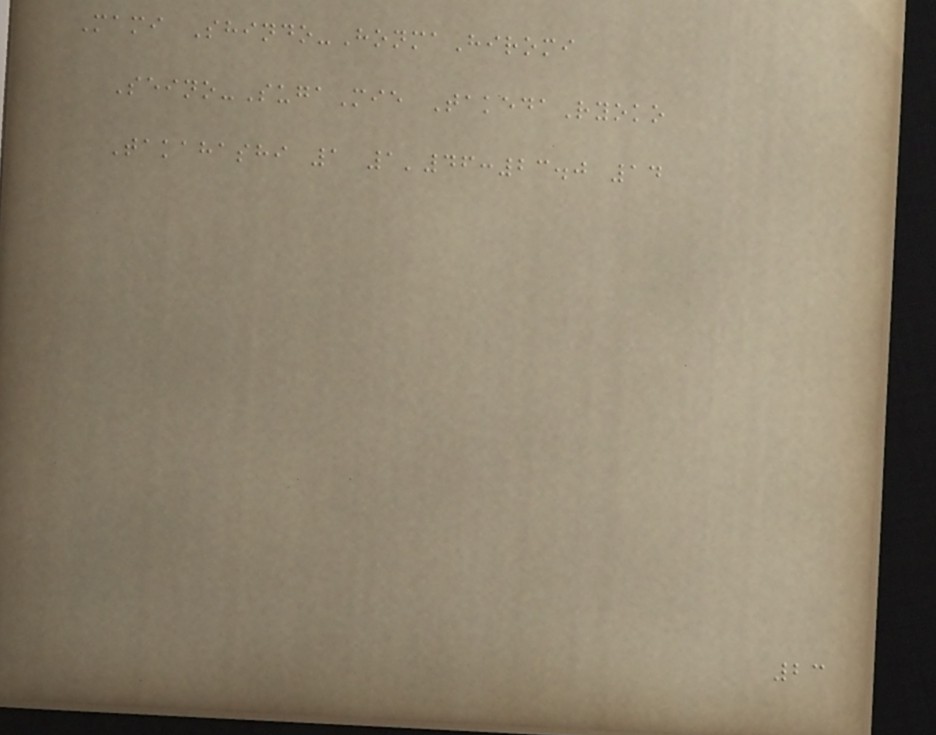Mami Shindo-HonmaHiromi
Seino-SugaMie TakedaRyoko
Takahashi 1 1'46:23.0 14
23
